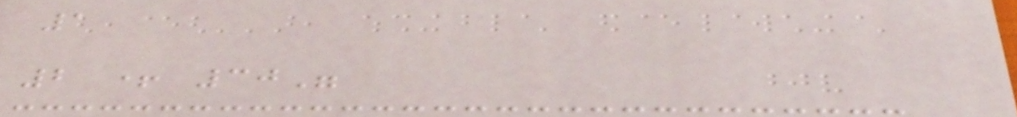1
2 + 30"
